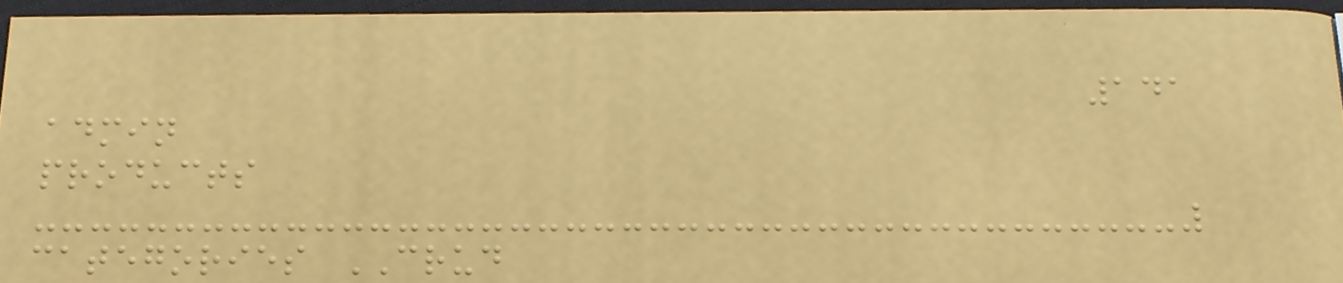141
admin
products
categories CRUD
